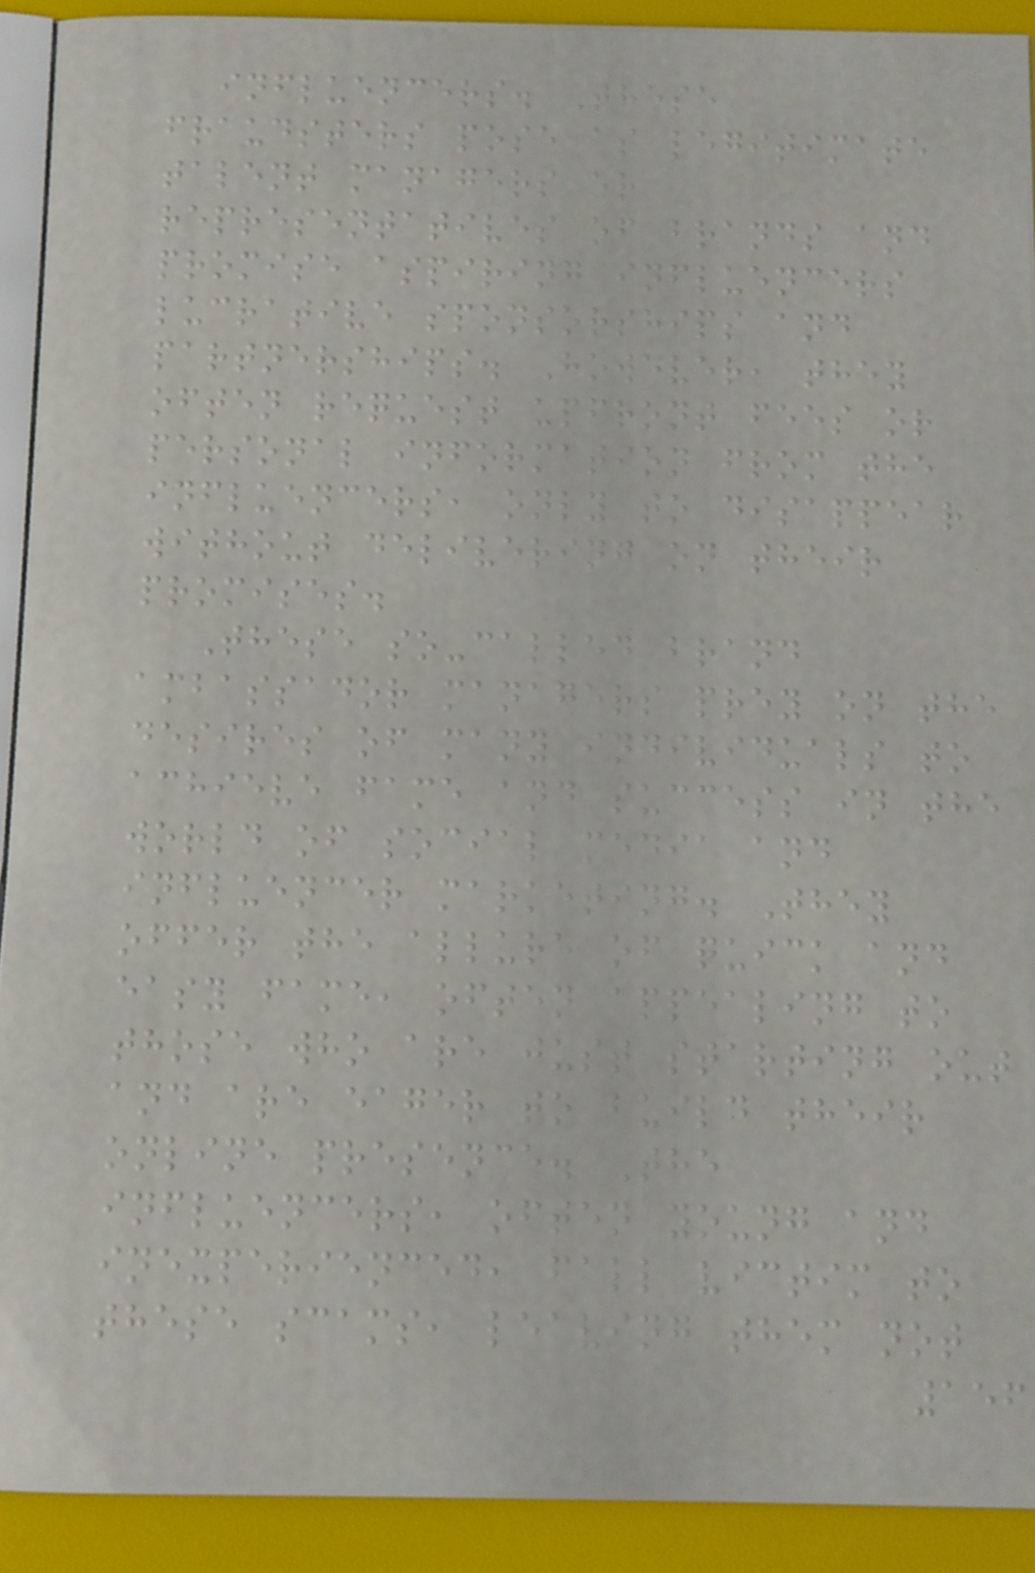influencers. These
fraudsters pose as legitimate
talent managers or
representatives of brands and
promise aspiring influencers
lucrative sponsorships and
partnerships. However, they
often request upfront fees or
personal information from the
influencers, only to disappear
without delivering on their
promises.
These so-called brand
ambassador managers prey on the
desires of many individuals to
achieve fame and success in the
world of social media and
influencer marketing. They
offer the allure of quick and
easy fame, often appealing to
those who are just starting out
and are eager to build their
online presence. The
influencers, often young and
inexperienced, fall victim to
these scams, leaving them not
156
